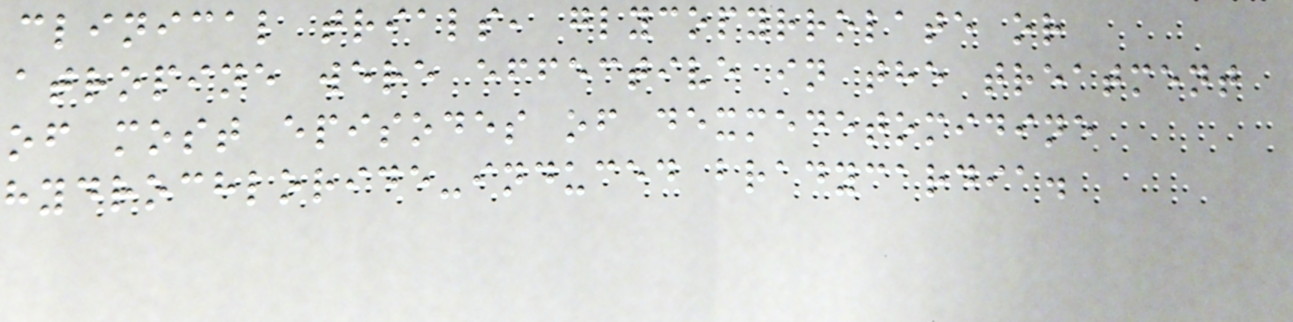clinical trials, glycopyrrolate or
atropine were effective in the treatment
of most episodes of dexmedetomidine
hydrochloride-induced bradycardia.
